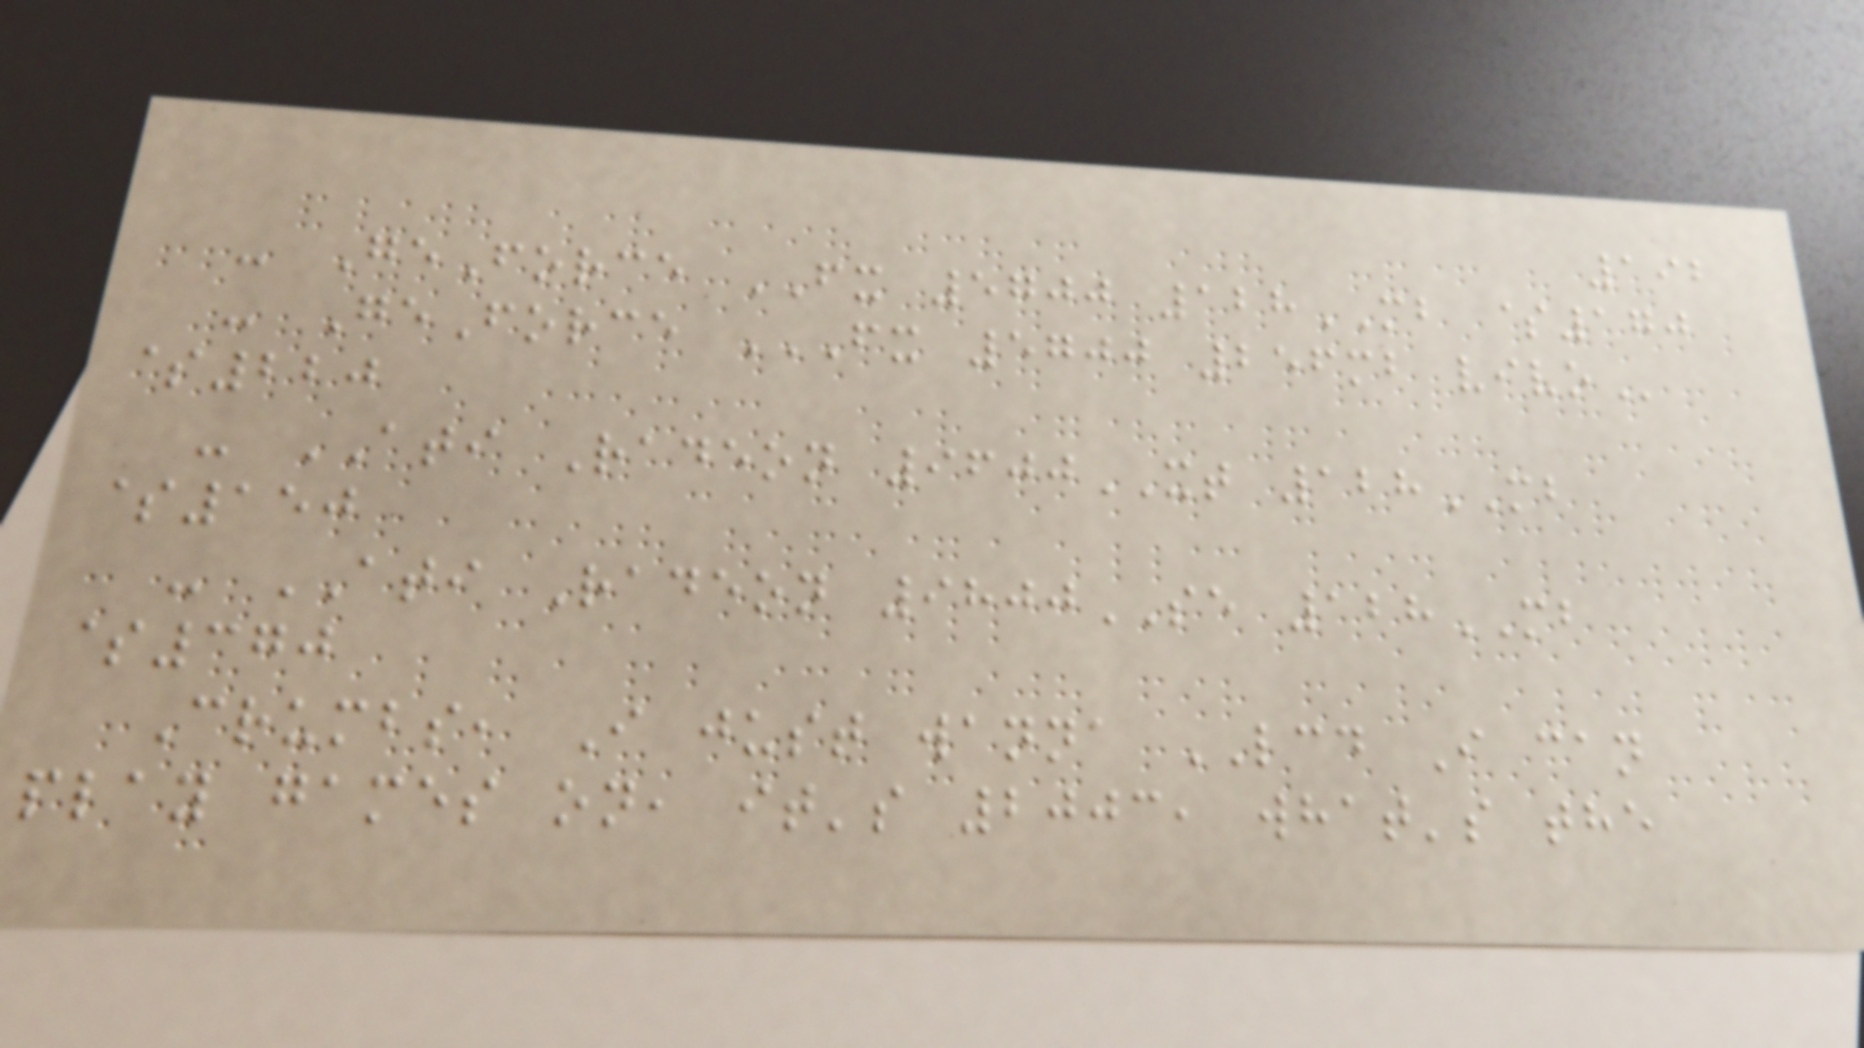192
- GeForce FX 5700 128MB $170
- GeForce FX 5700 256MB VIVO
$220
- ATI Radeon 9600XT 128MB
$150
- ATI Radeon 9800SE 128MB
$370
Crumbs, I just wanna LCD I can
play games on, it's 2003, what's the
